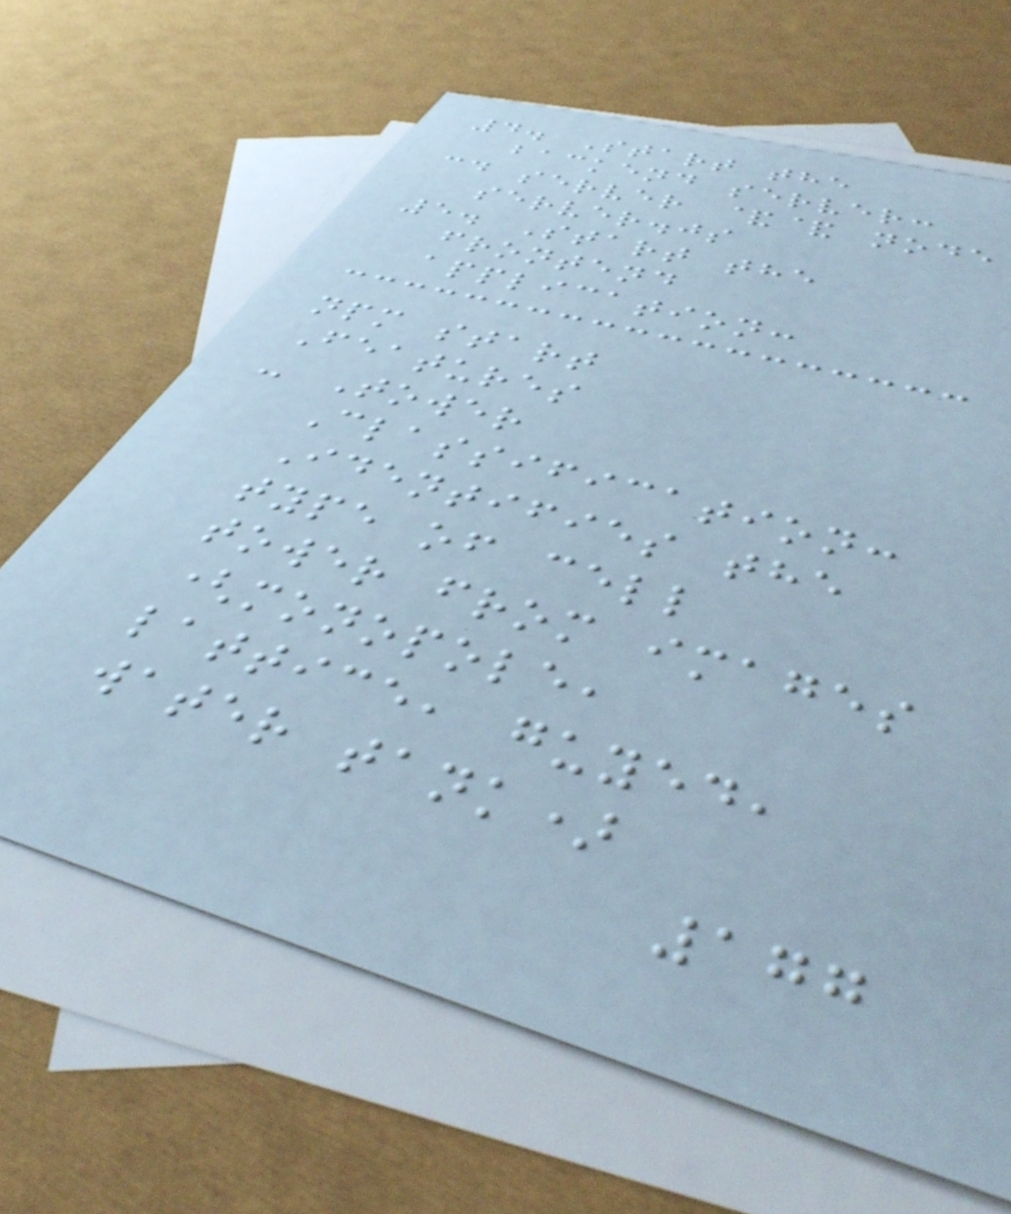4. Start the
backend server:
cd server && node
server.js
5. Start the
frontend
application:
npm start
Features
- Tower
Classification:
Identifies the
type of cell
tower from images
(monopole,
lattice, guyed,
water tank)
177
